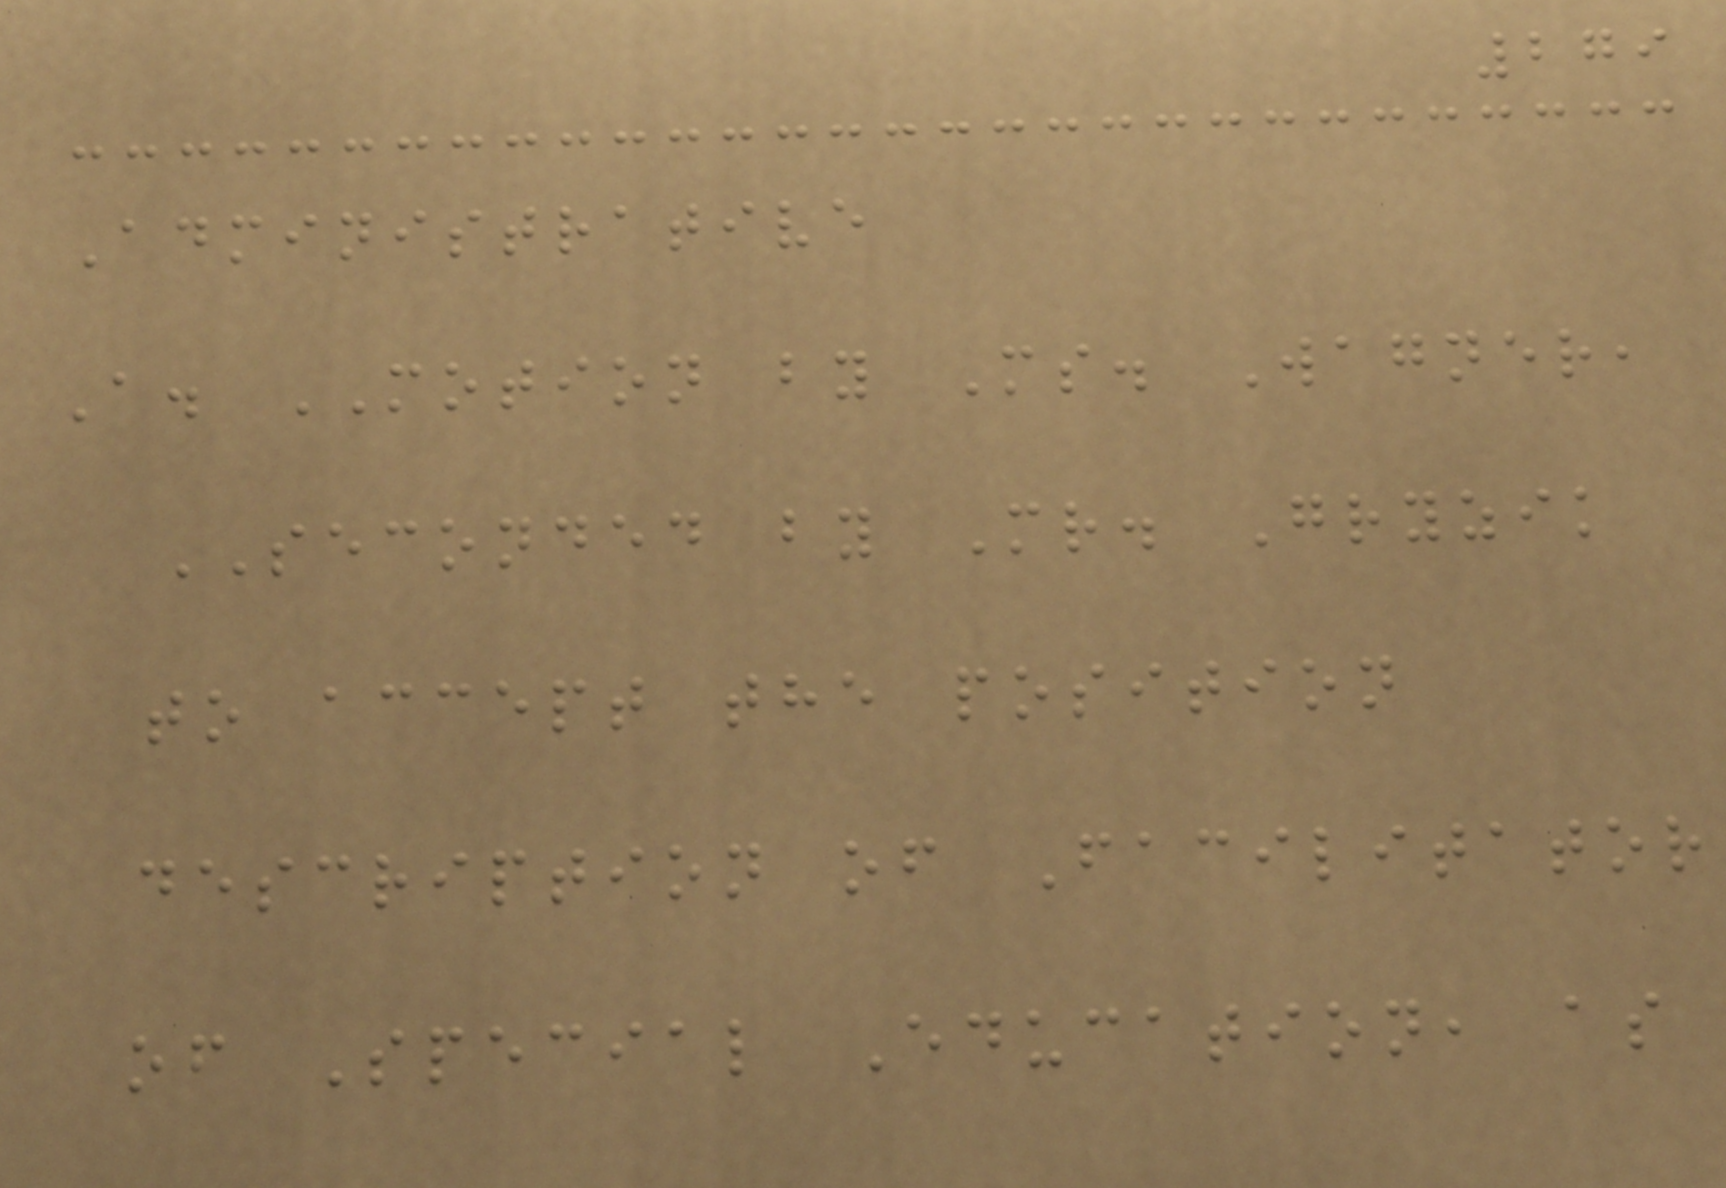279
Administrative
A. MOTION by Ms. Wagner,
SECONDED by Mr. Gryzik
to accept the position
description of Facilitator
of Special Education, as
